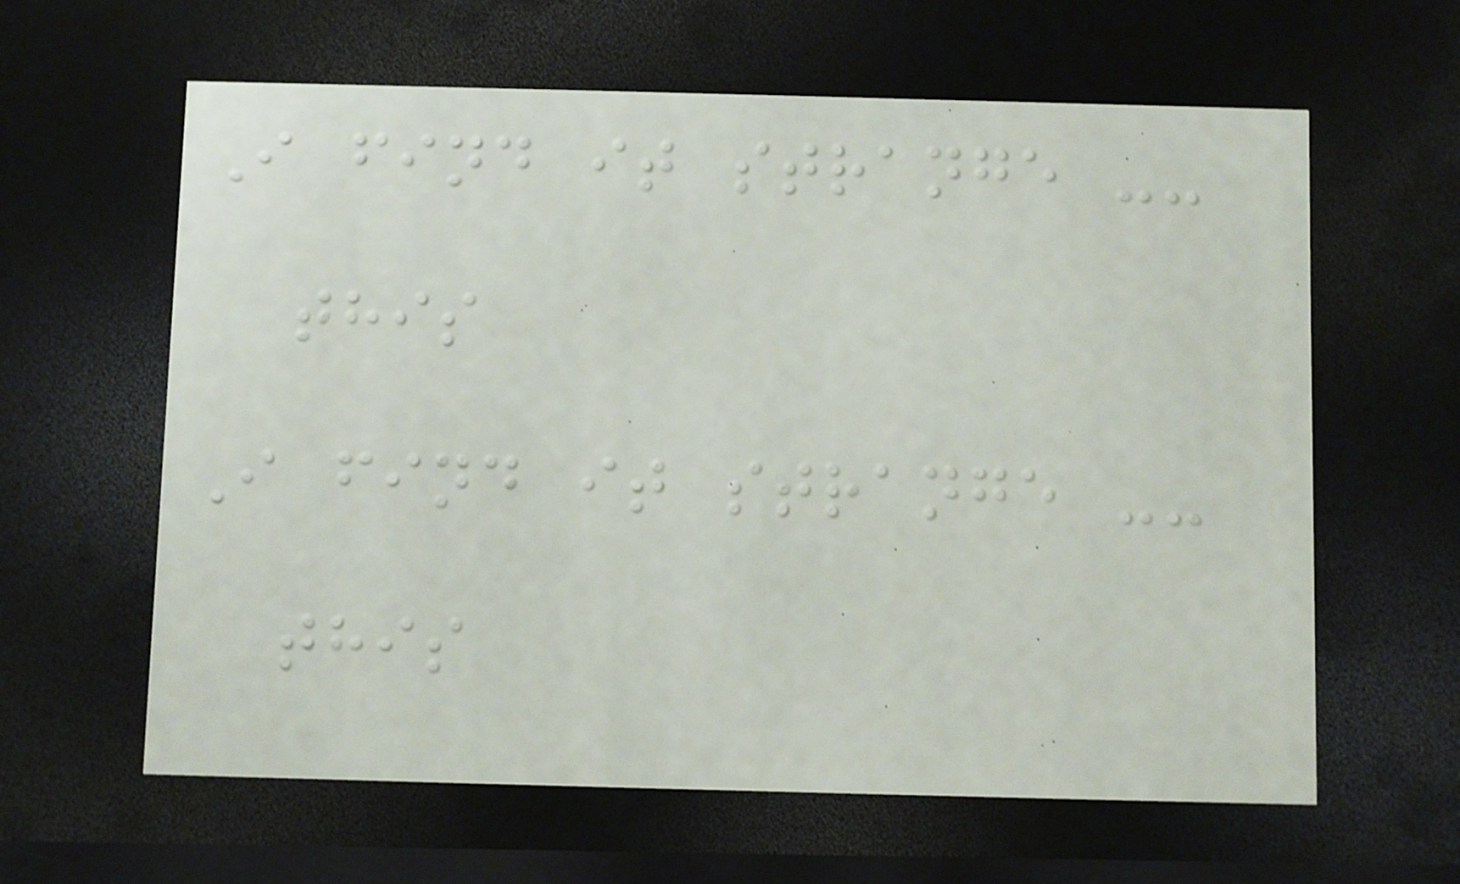I find it strange --
this
I find it strange --
this
